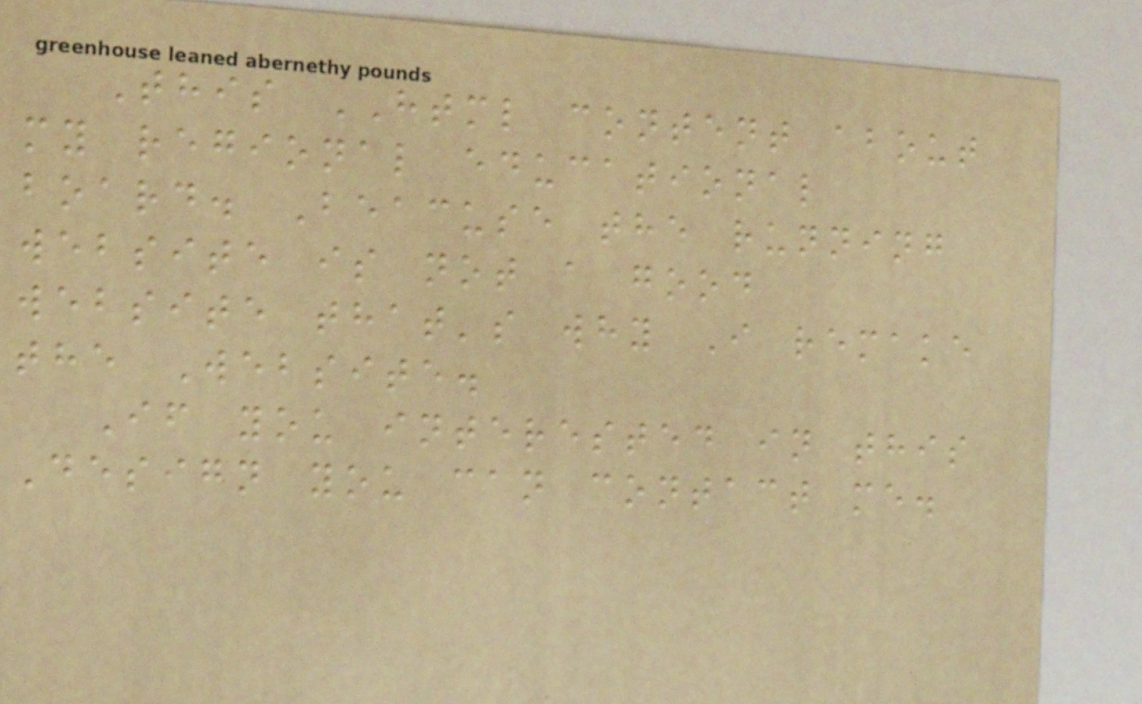This HTML content about
my regional educational
board. Beacuse the running
website is not a good
website that's why I remake
the Website.
If you interested in this
Design you can contact me.
